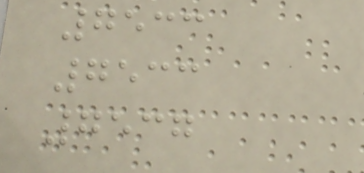7533
7533
7537
